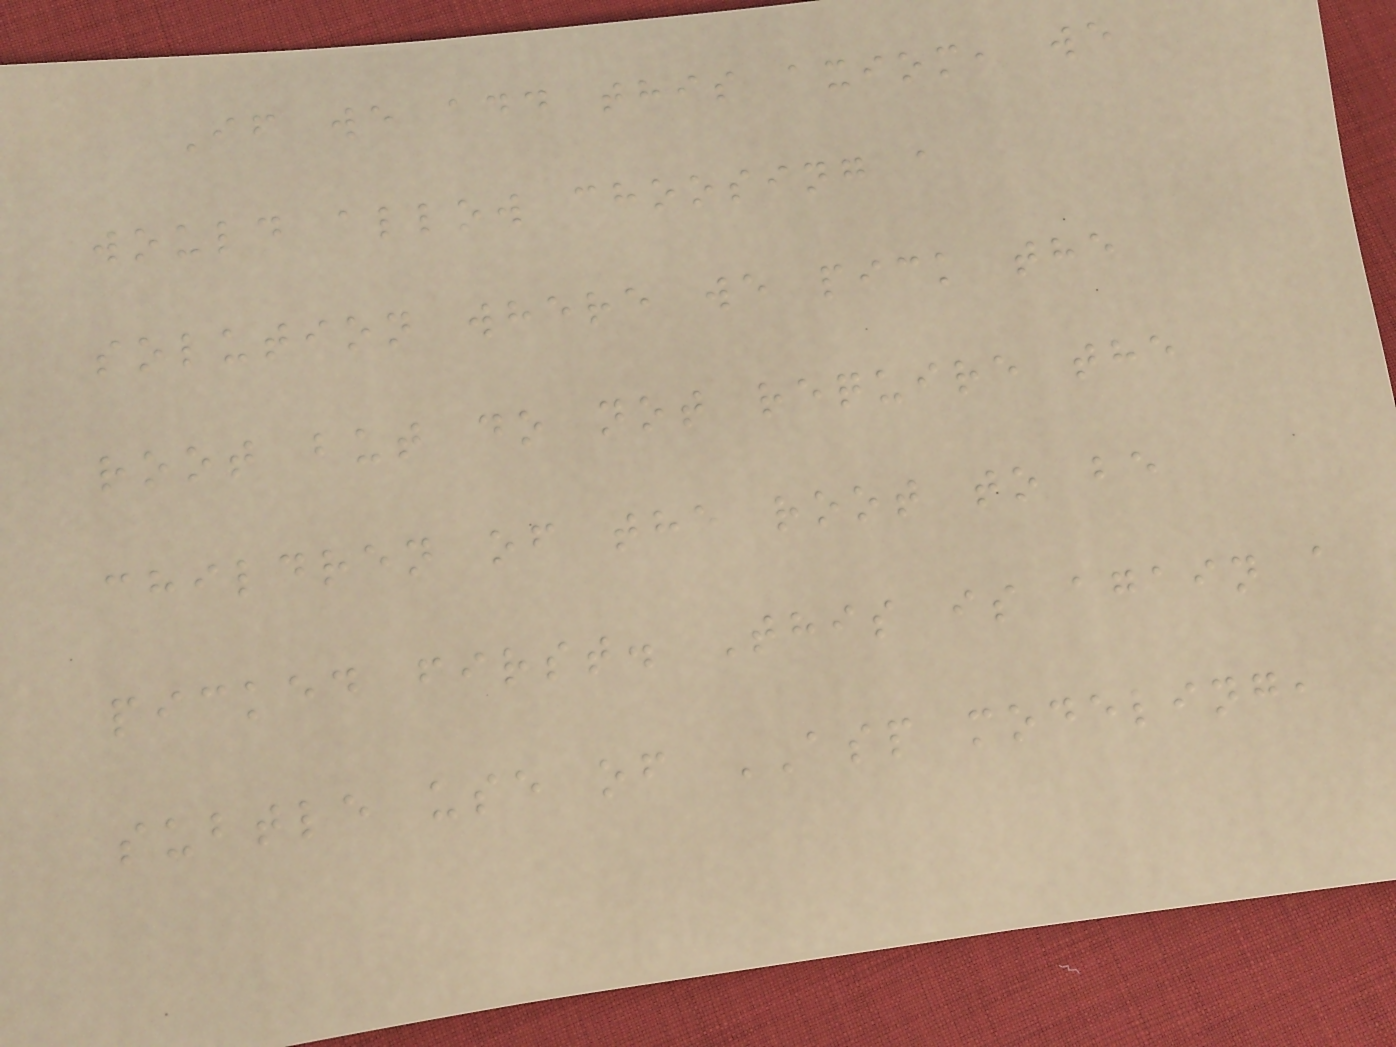If we add this axiom, we
would allow choosing a
solution where we pick the
root but do not require the
children of the root to be
picked first. This is again a
subtle use of ASP modeling,
